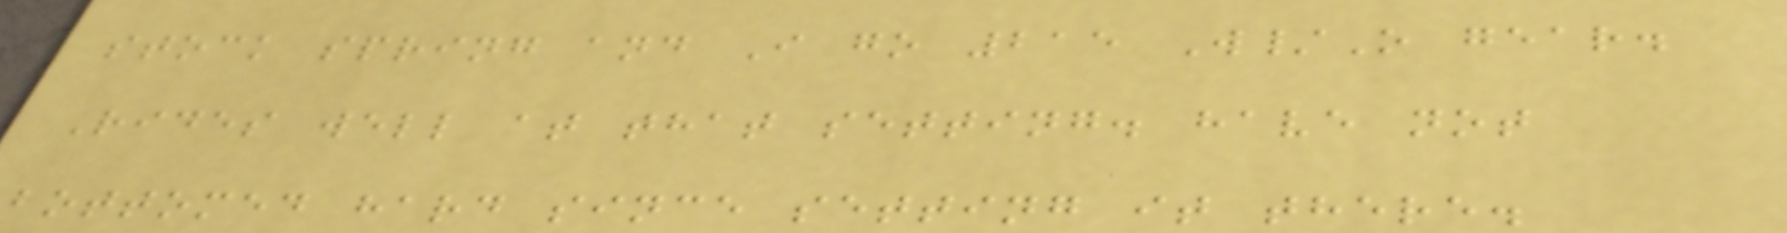stock spring and I go 215 W/O gear.
Rides well at that setting. have not
bottomed hard since setting it there.
